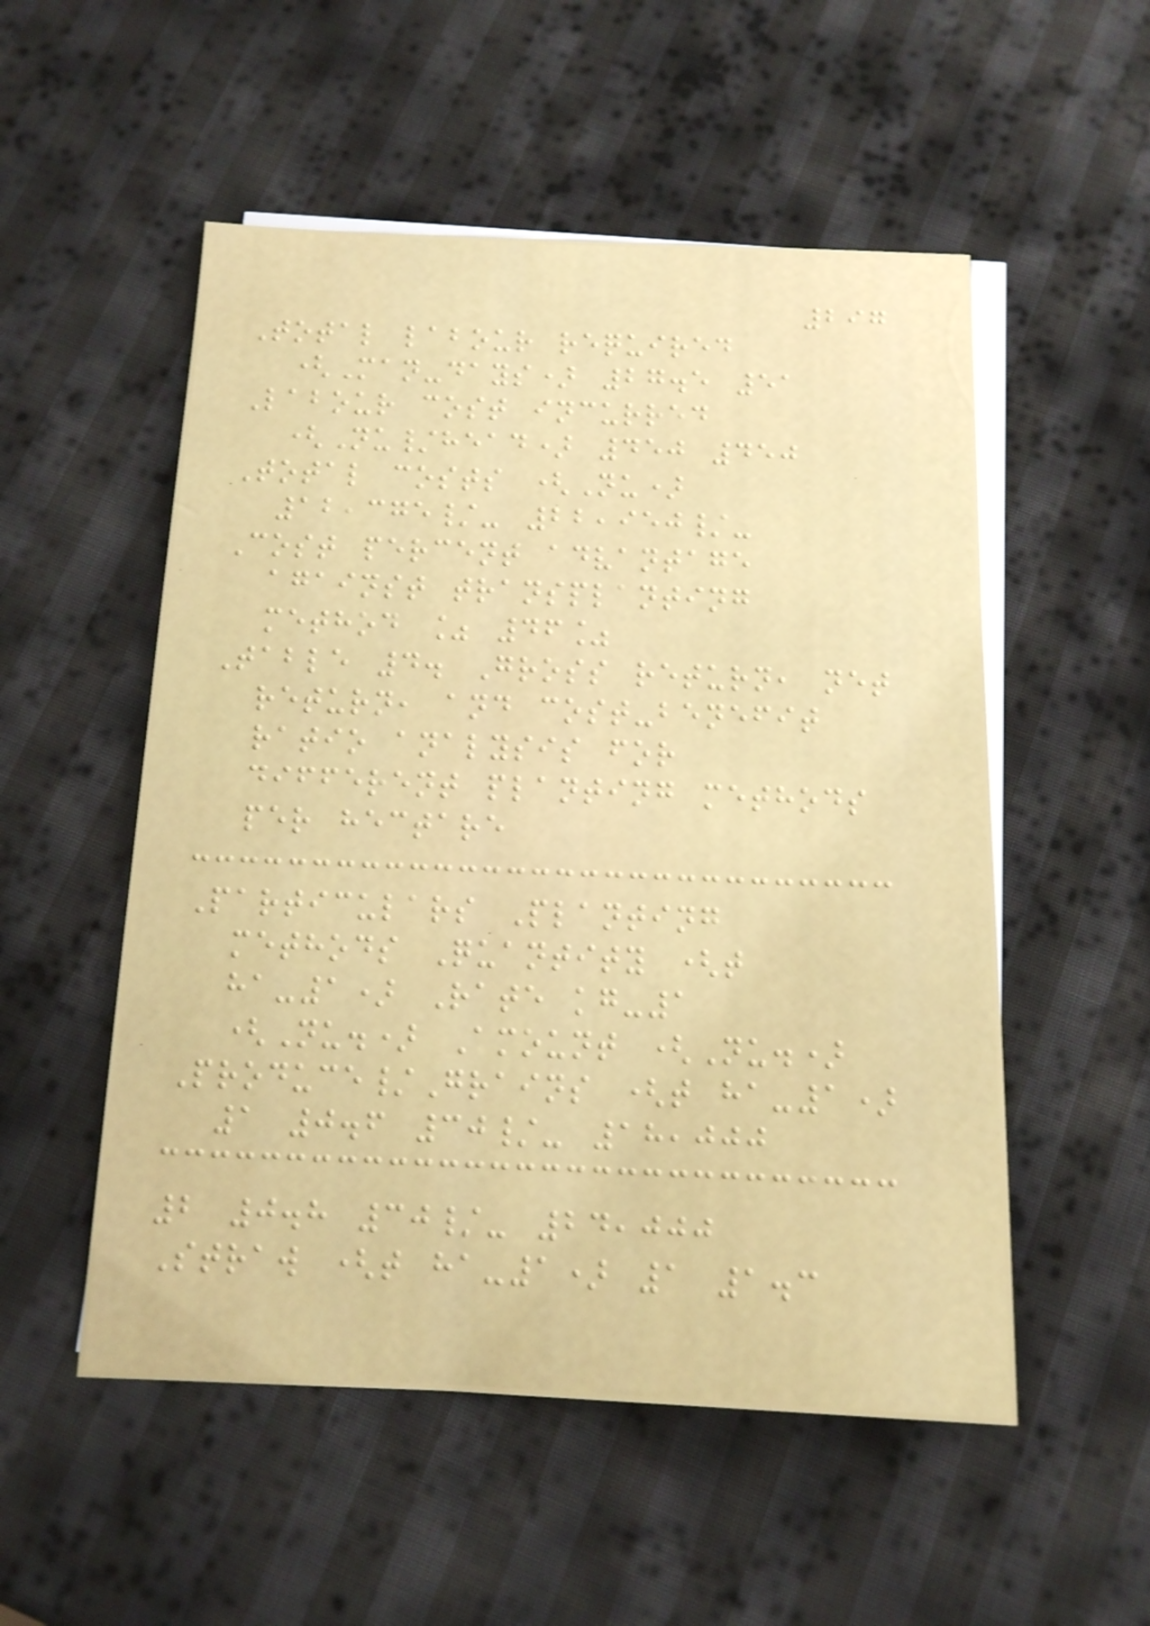297
Total labour required
(Man-days) 27.5 51
Labour cost incurred
(Nu/head) 450 450
Total costs (Nu)
12,375/- 22,950/-
Cost percent advantage
against transplanting
method % 46%
Table 4. Gross return, net
return, and cost-benefit
ratio analysis for
different planting methods
per hectare
Particulars Planting
methods Quantity (t
ha-1) Rate kg-1
(Nu.) Amount (Nu.)
Produce/Grains (t ha-1)
1 0.6 30/- 18,000
2 0.8 30/- 24,000
Straw (t ha-1) 1 1.3
